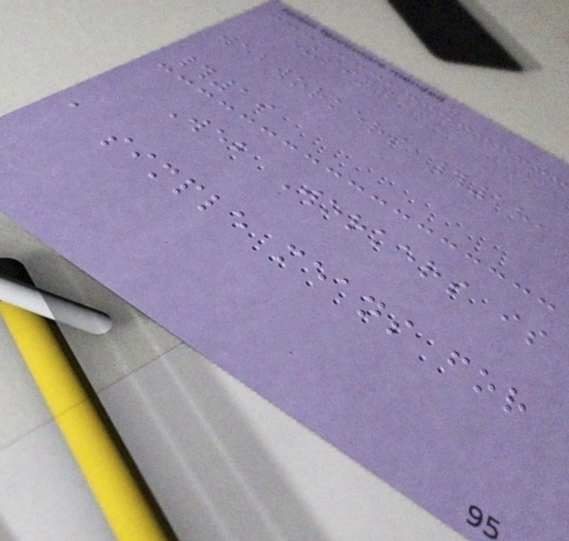Using
webworkers #18,
#19
Web Workers is
a simple means for
